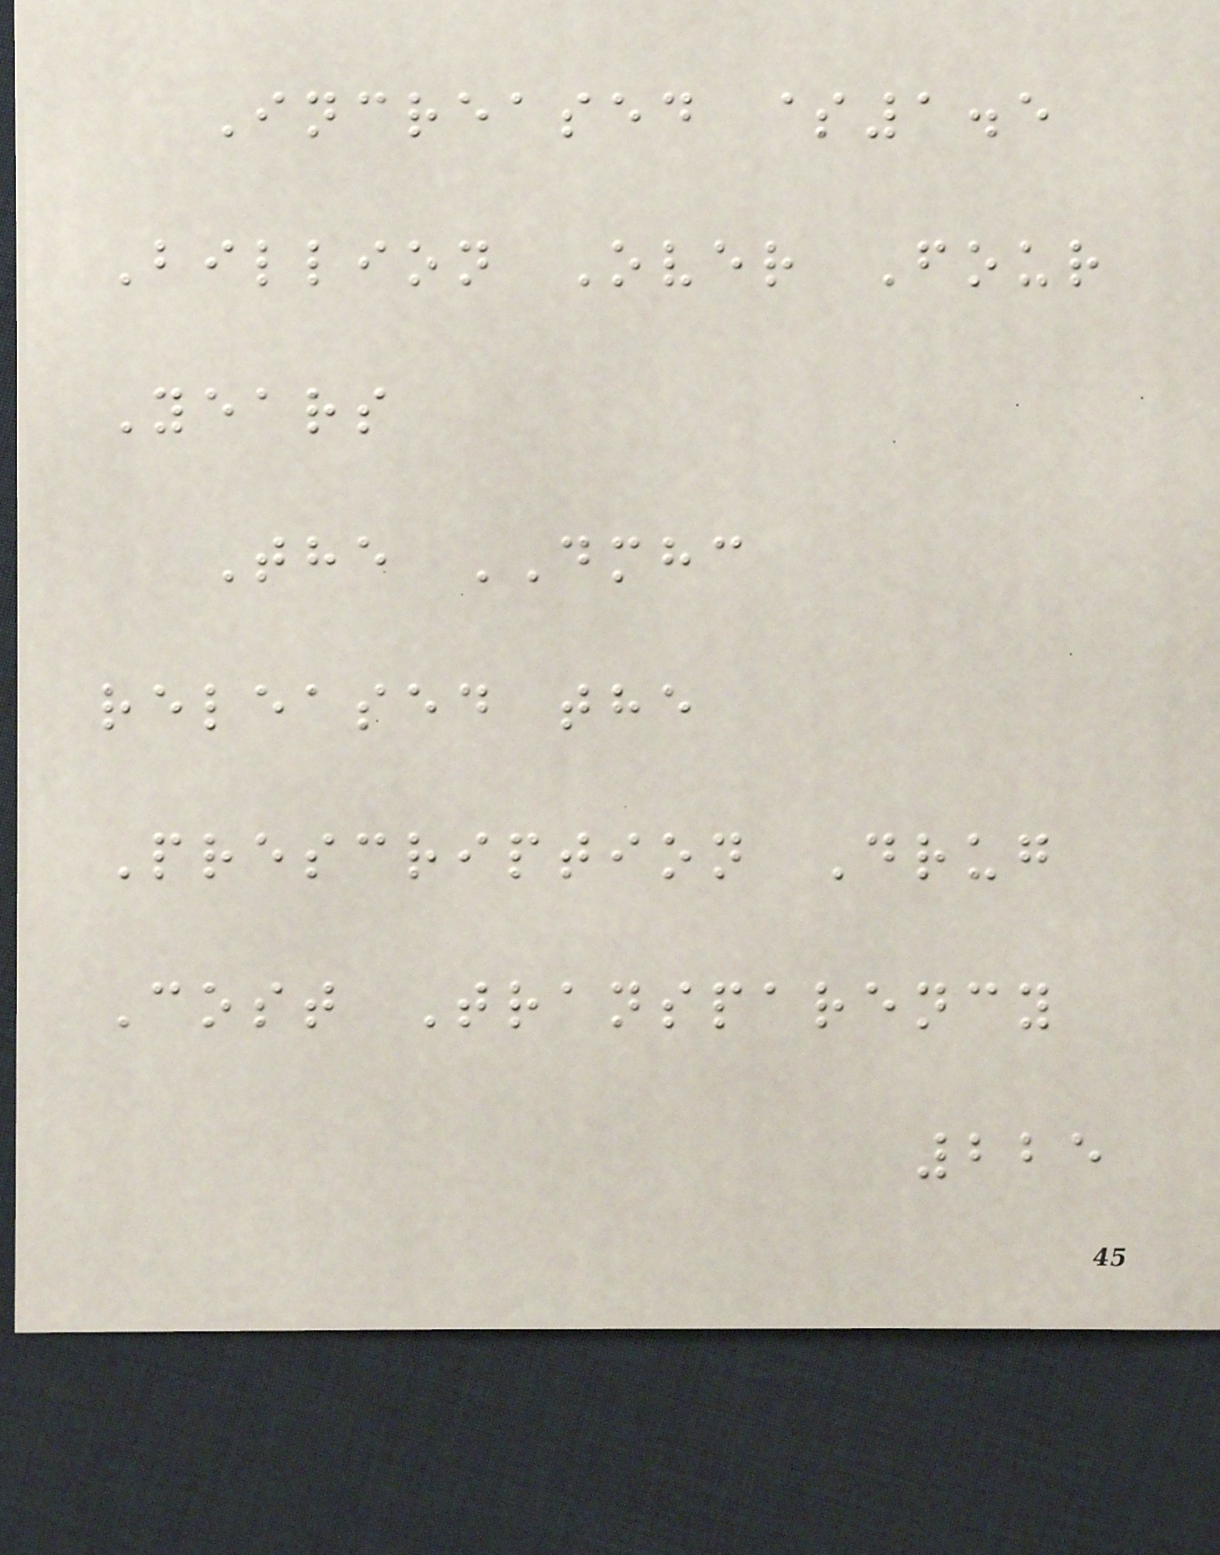Increased $1.5
Billion Over Four
Years
The DMHC
released the
Prescription Drug
Cost Transparency
225
